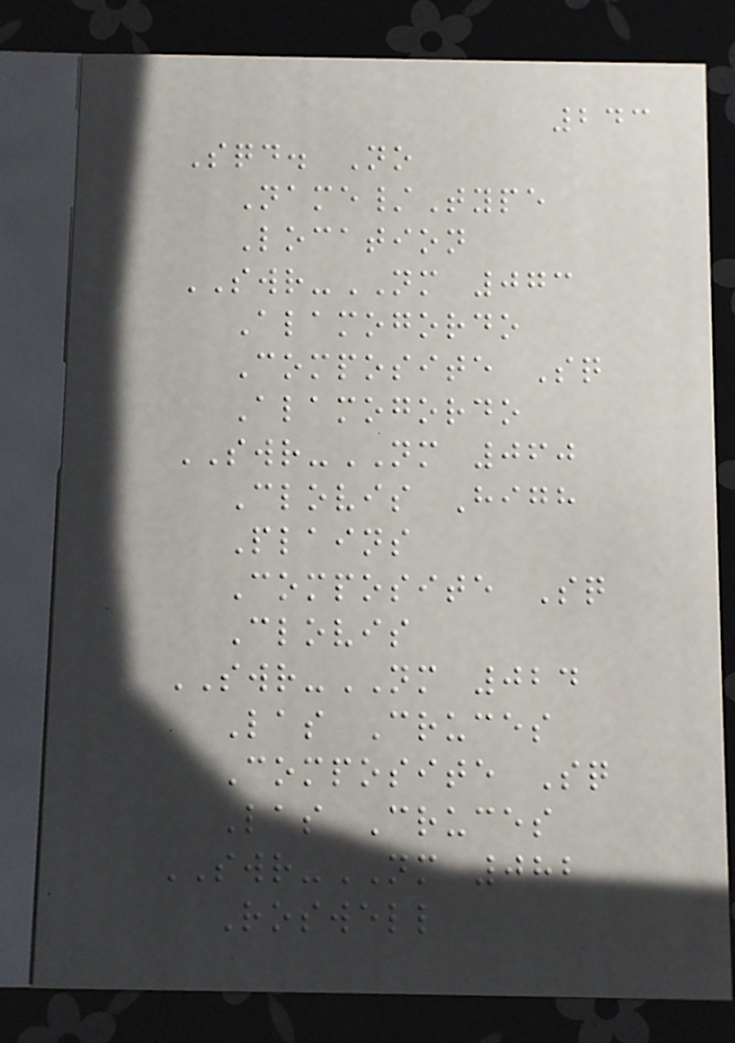243
Sqd. No
Name/Type
Location
SWR-NM 073
Alamogordo
Composite Sq
Alamogordo
SWR-NM 060
Clovis High
Plains
Composite Sq
Clovis
SWR-NM 024
Las Cruces
Composite Sq
Las Cruces
SWR-NM 082
Roswell
